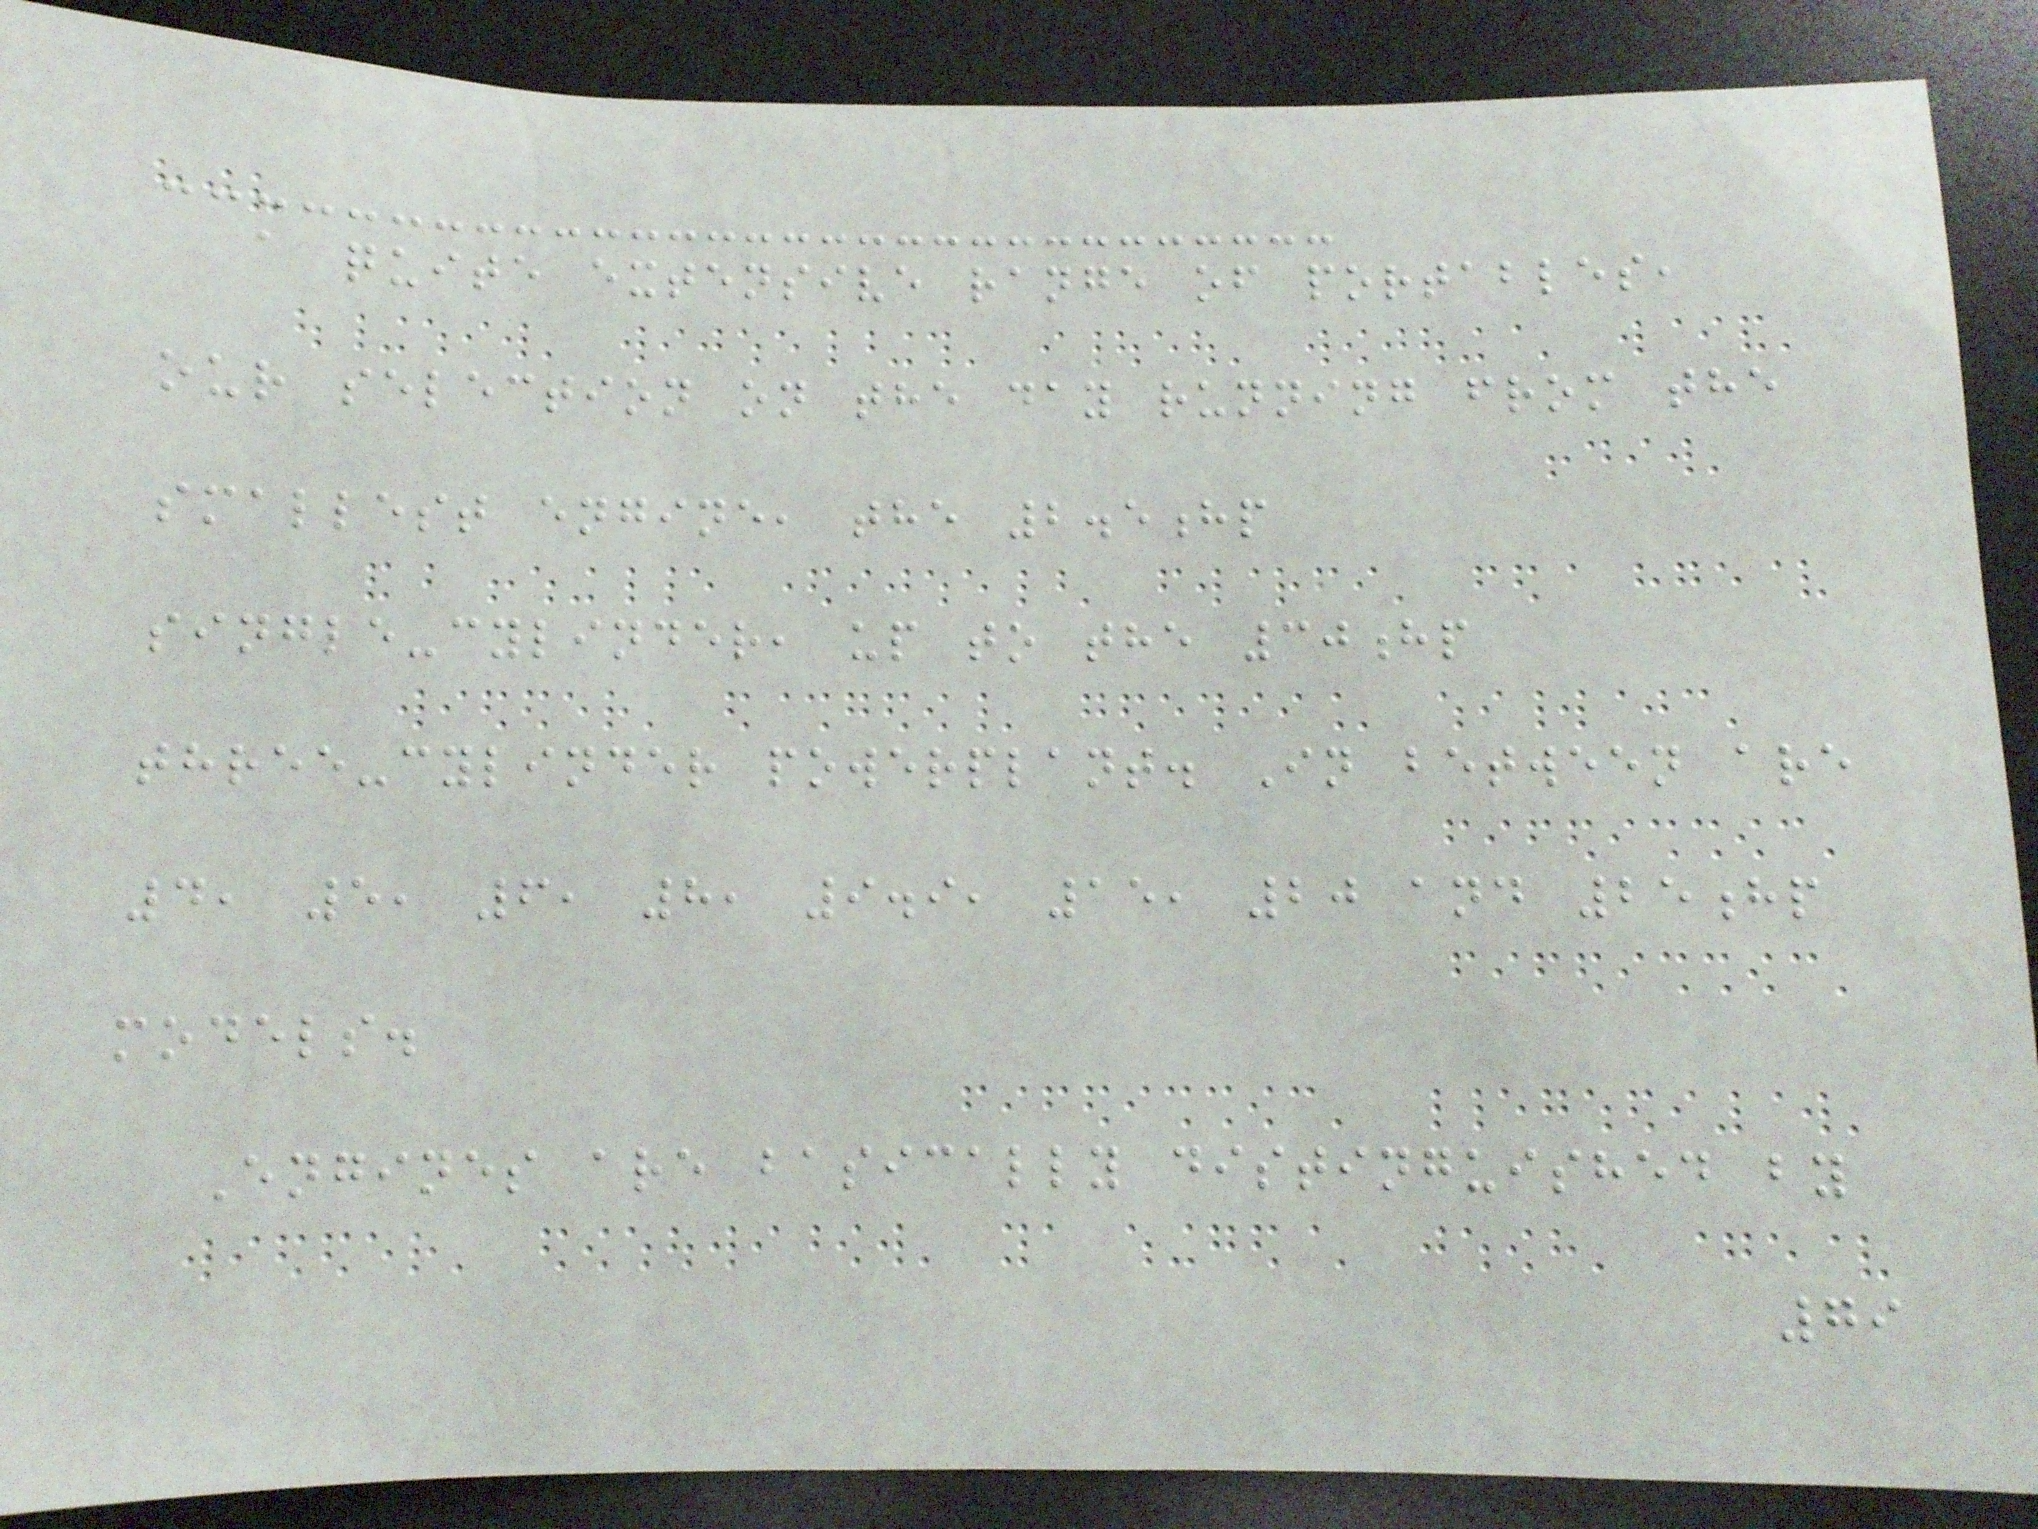a quite extensive range of portables,
our selection on the day running from the
smallest engine, the 2.5hp
single-cylinder, up to the 30hp
three-cylinder powerplant. In between are
4, 5, 6, 8, 9.9, 15, 20 and 25hp
models.
Engines are basically distinguished by
79
